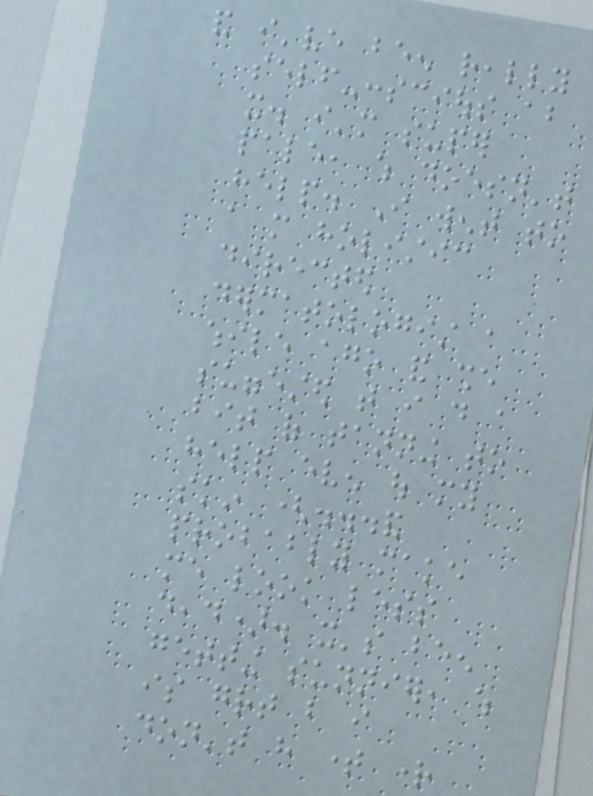and i've been really
self-conscious about
it. i'm super
pale, which doesn't
help. I went to
a more holistic
directed
dermatologist a
while ago and she
suggested that i do a
bit of tanning to
help even out my
skin (...and
probably make
me look less
dead). it's been
getting sunnier, which
is great but i
don't have time right
